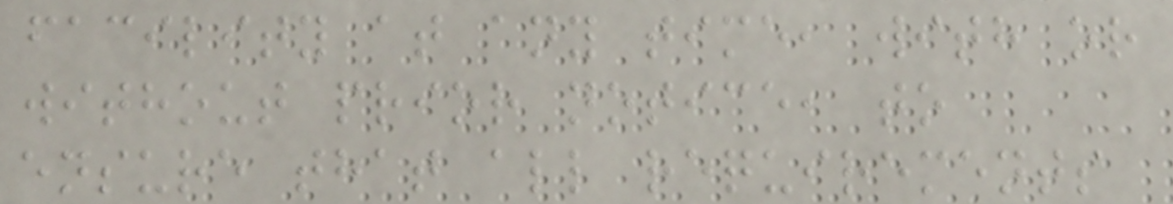facility at any time, with or
without prior notice, to
ensure that all requirements
